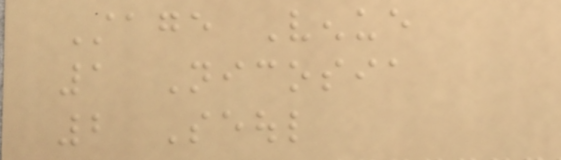Stage Venue
1 Nicosia
2 Seoul
